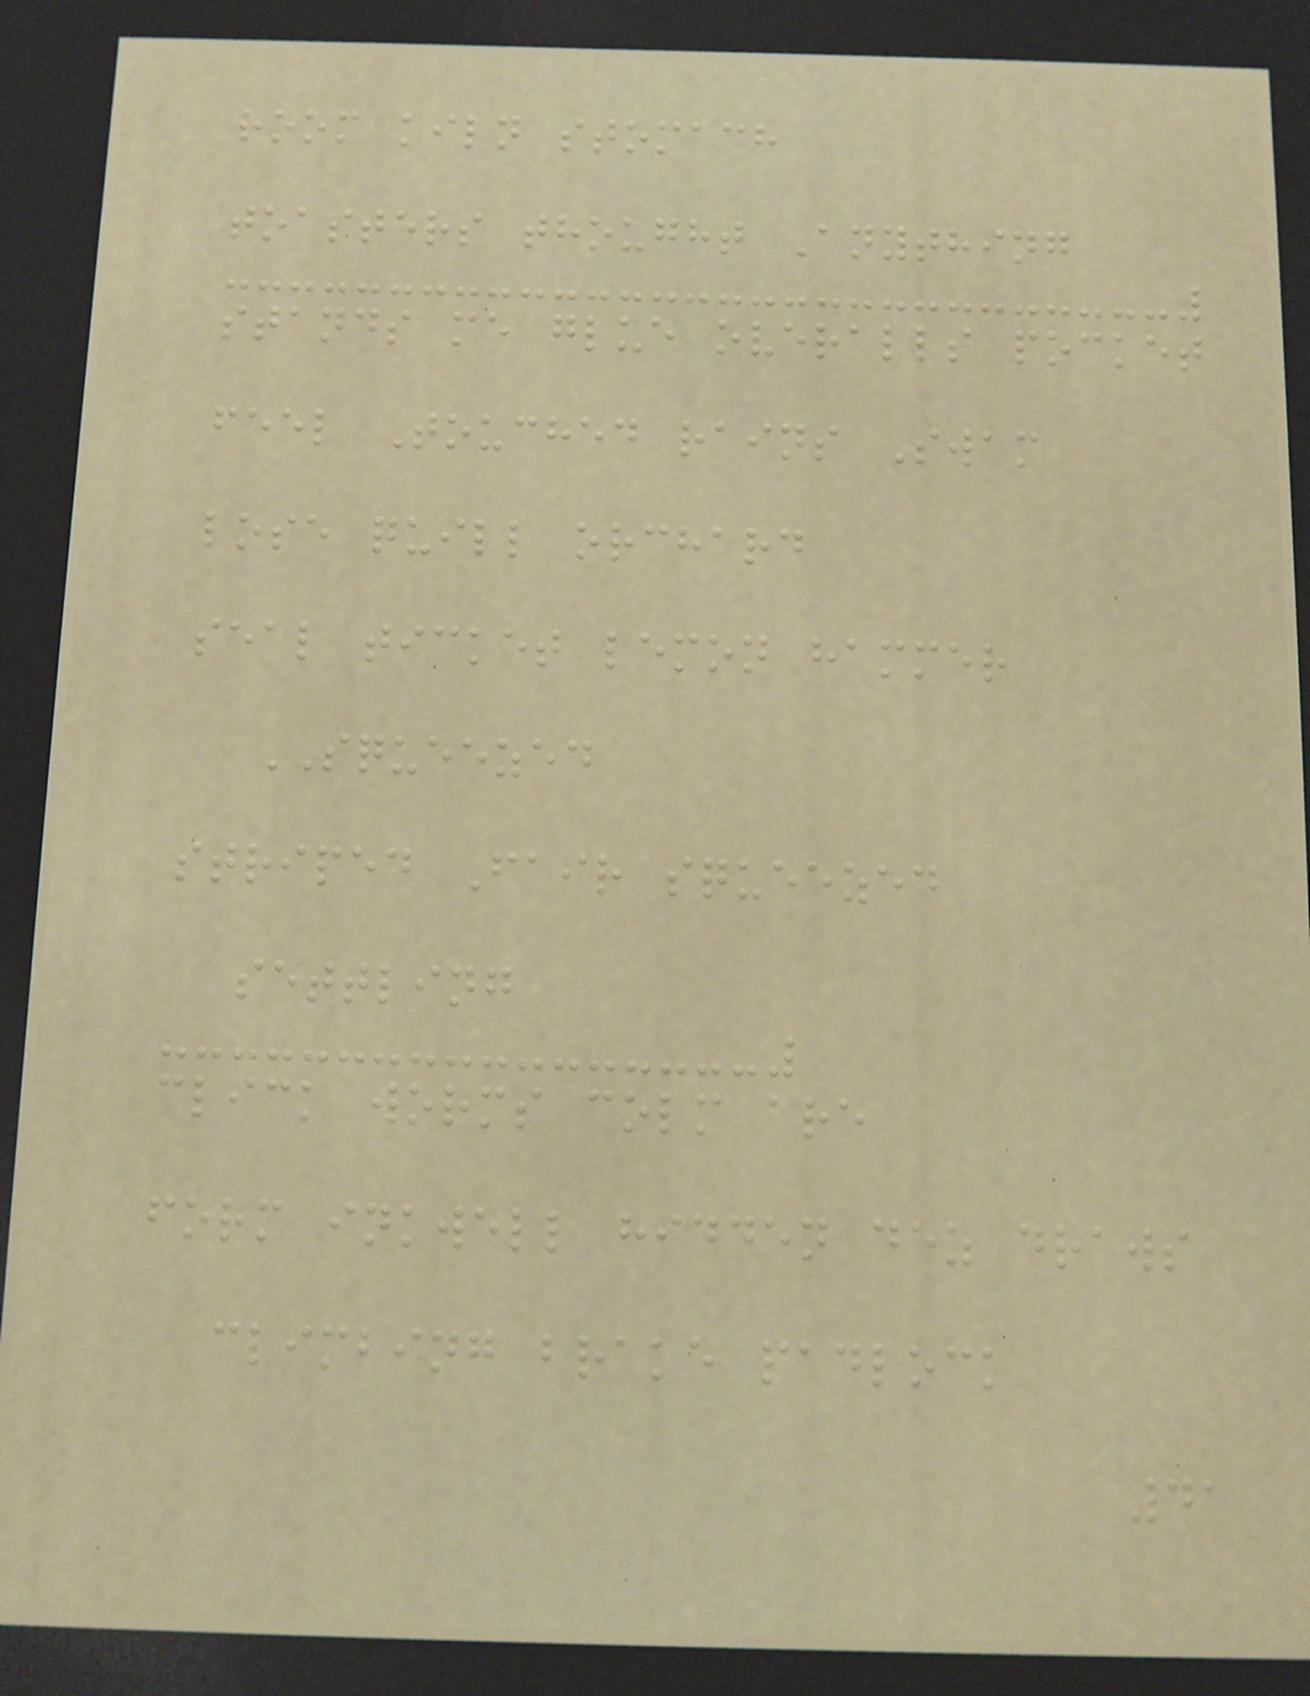room kiln stomach
toasters thought Anything
stands me glue overalls pocket
feel Touched rains Swam
lose quill orchard
seal ticket lemon hammer
SQUEEZED
striped Fair squeezed
settling
click worms colm are
form inkwell hidden dez draws
climbing brake padlock
41
